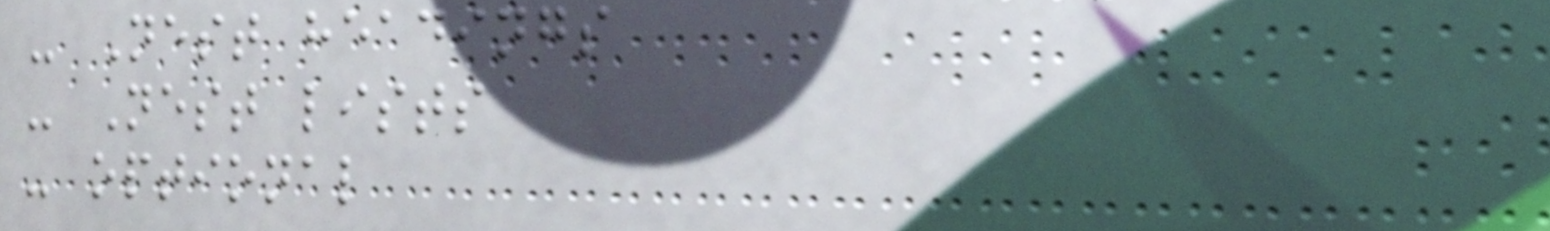- Nest headings
- Nest lists
- optional
